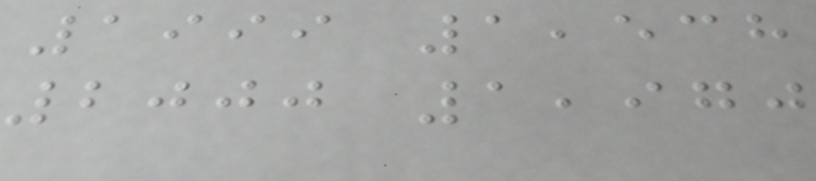1999 1,538
2000 1,970
